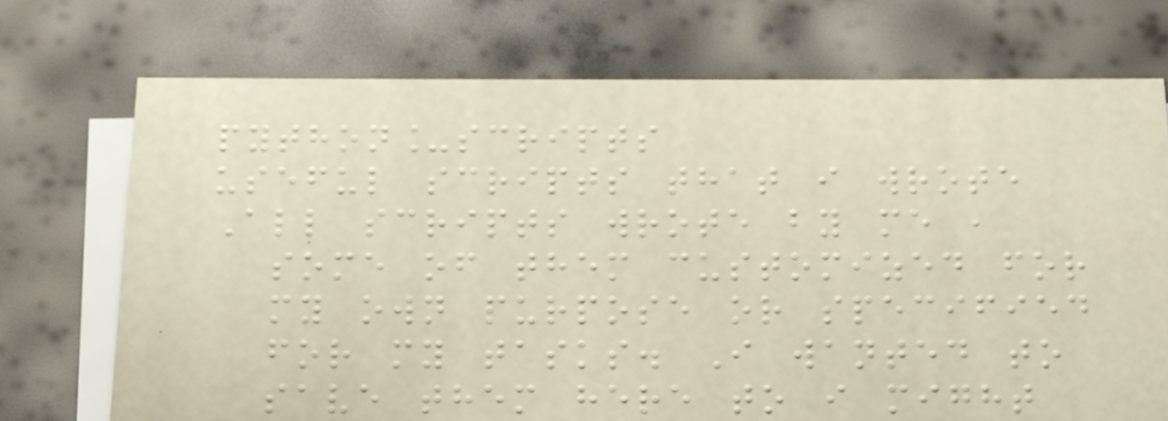python_scripts
useful scripts that i wrote
All scripts wrote by me ,
some of them customized for
my own purpose or specified
for my tasks. I wanted to
save them here to i might
